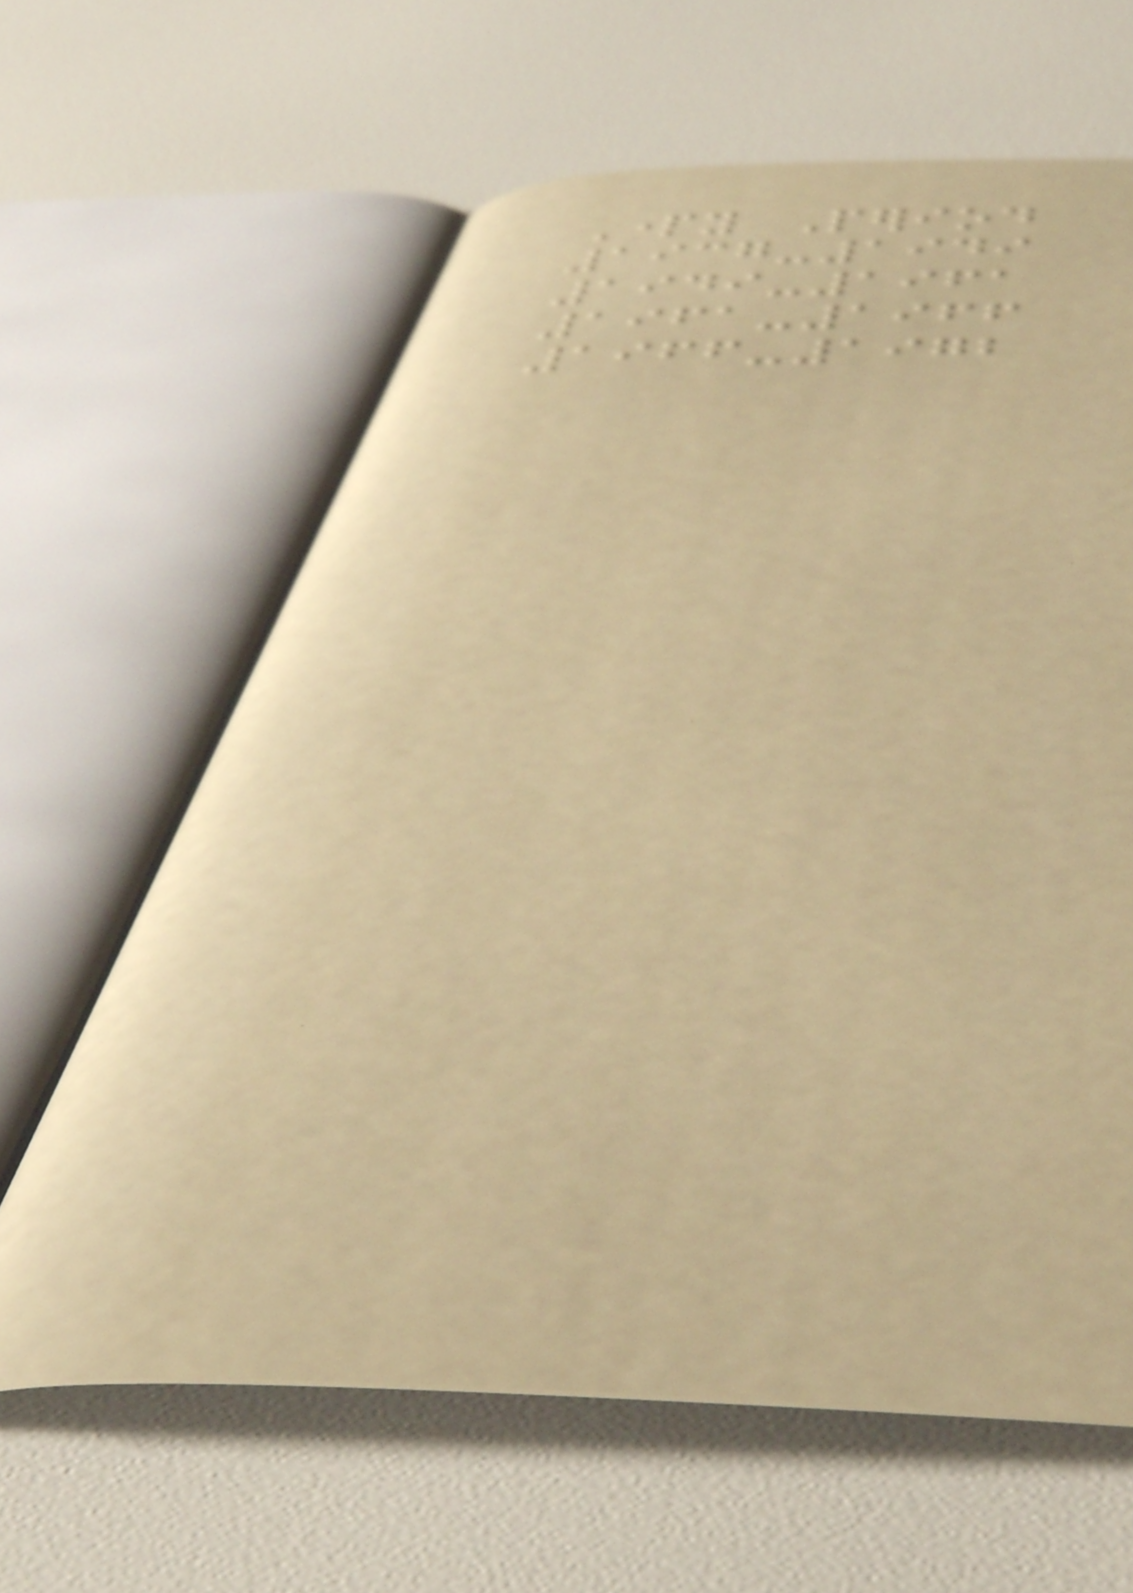Party Period
1937-1949
1949-1961
1961-1966
1966-1972
